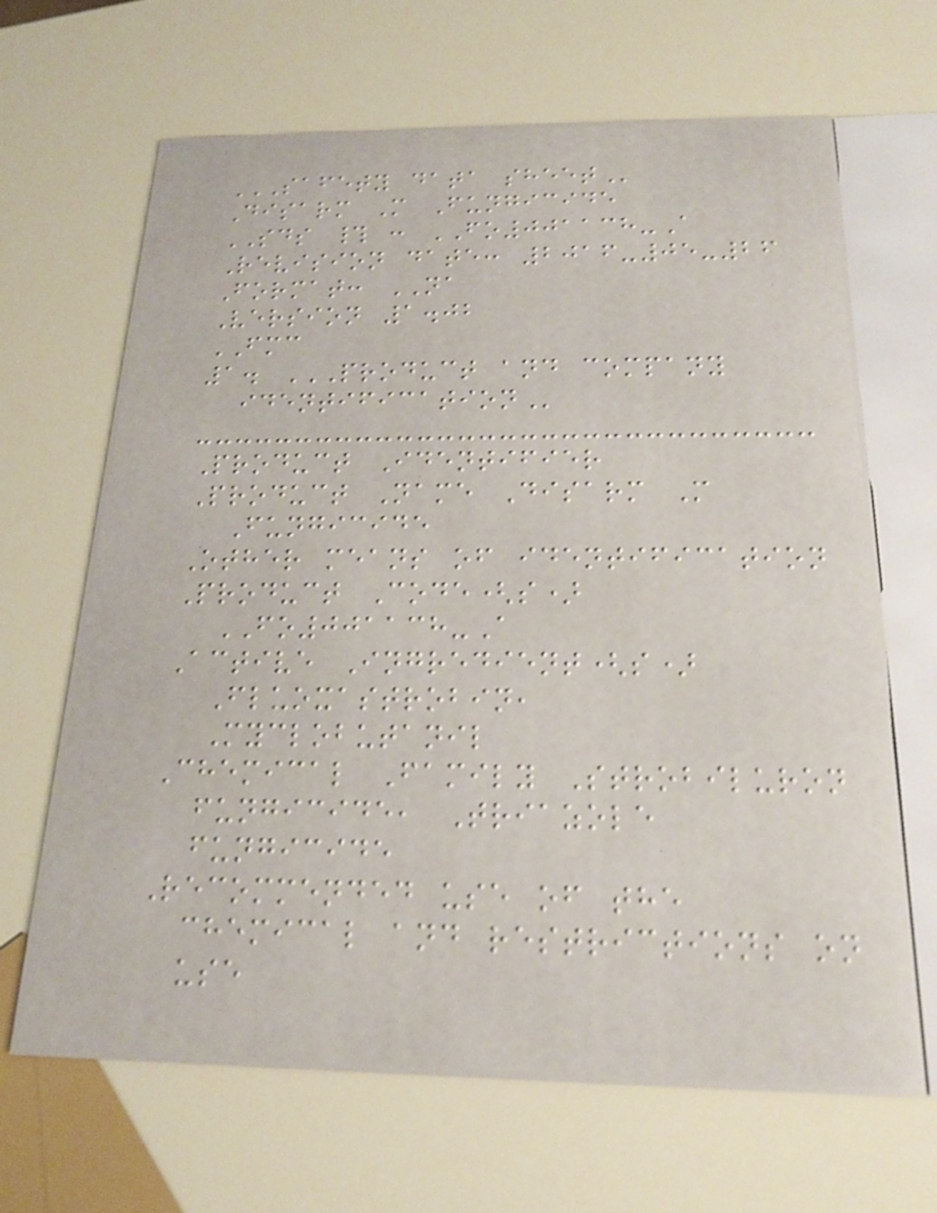SAFETY DATA SHEET
Disarm M Fungicide
SDS # : FO001138-A
Revision date: 2016-05-26
Format: NA
Version 1.02
FMC
1. PRODUCT AND COMPANY
IDENTIFICATION
Product Identifier
Product Name Disarm M
Fungicide
Other means of identification
Product Code(s)
FO001138-A
Active Ingredient(s)
Fluoxastrobin,
Myclobutanil
Chemical Family Strobiluron
fungicide, Triazole
fungicide
Recommended use of the
chemical and restrictions on
use
